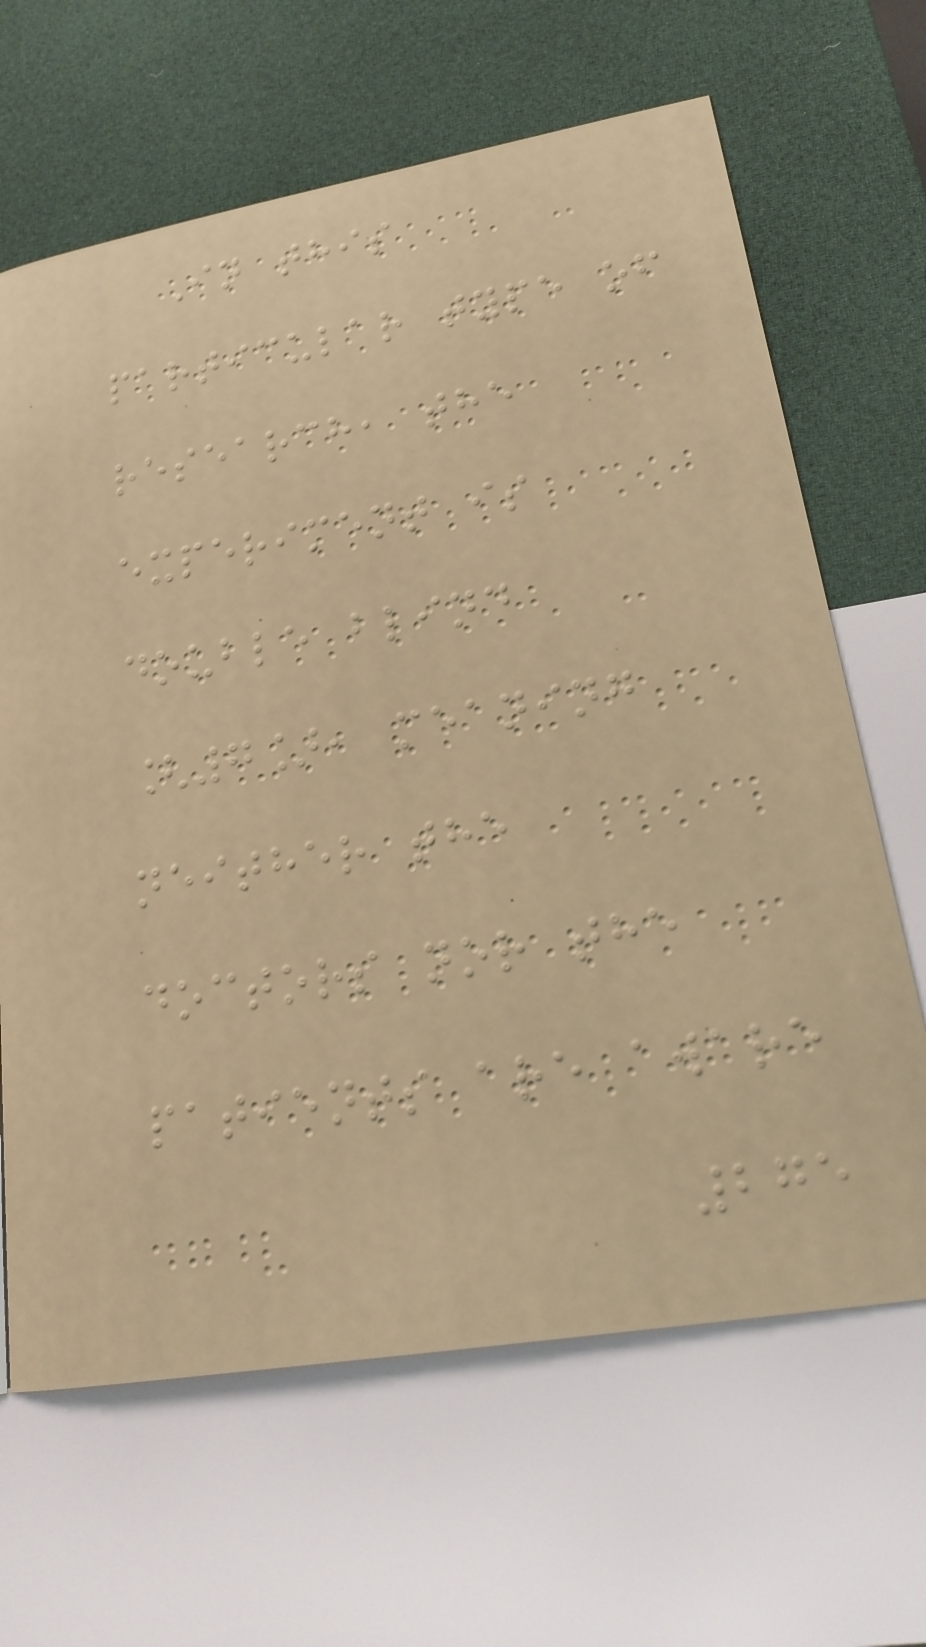In this
particular type of
research, the
experiment is
double blind
[7], meaning
neither the
doctors nor the
patients are aware
275
